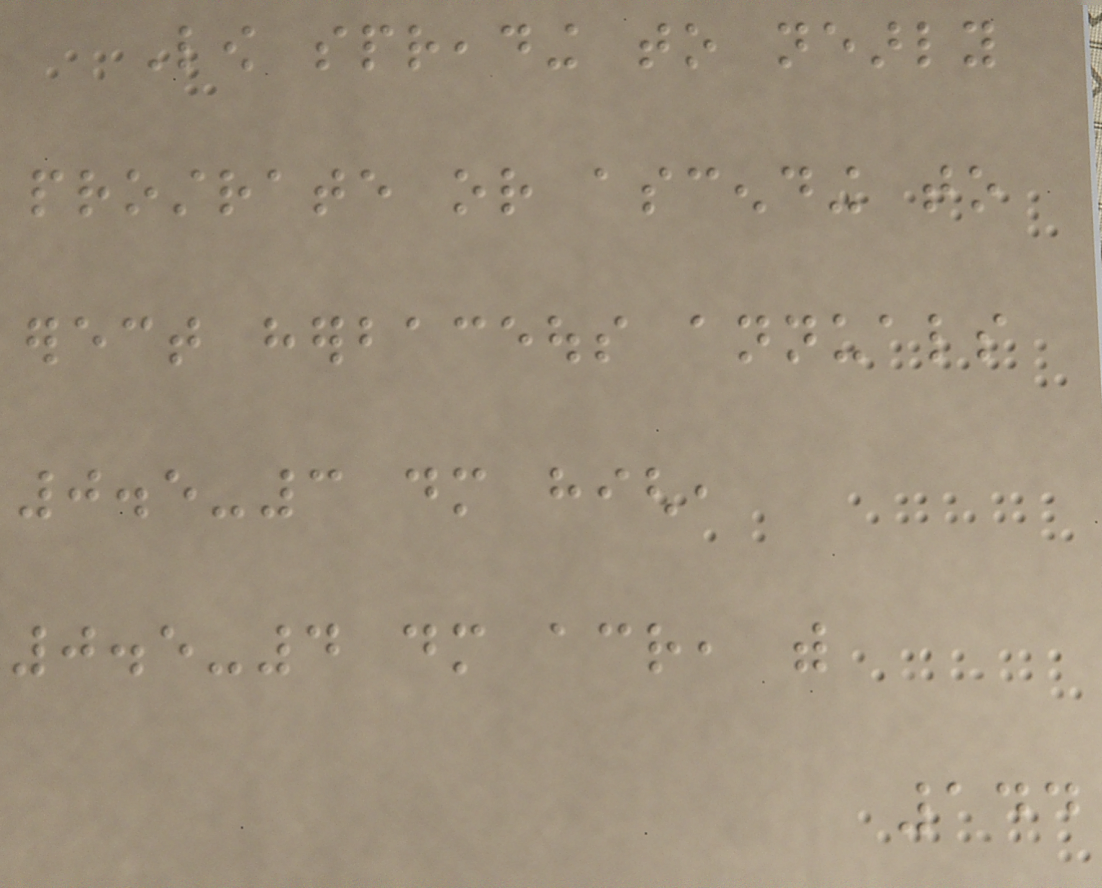Low spreading to nearly
prostrate or ascending to
erect herbaceous annuals
0.5-3 dm high,
0.5-4 dm across, with
144
